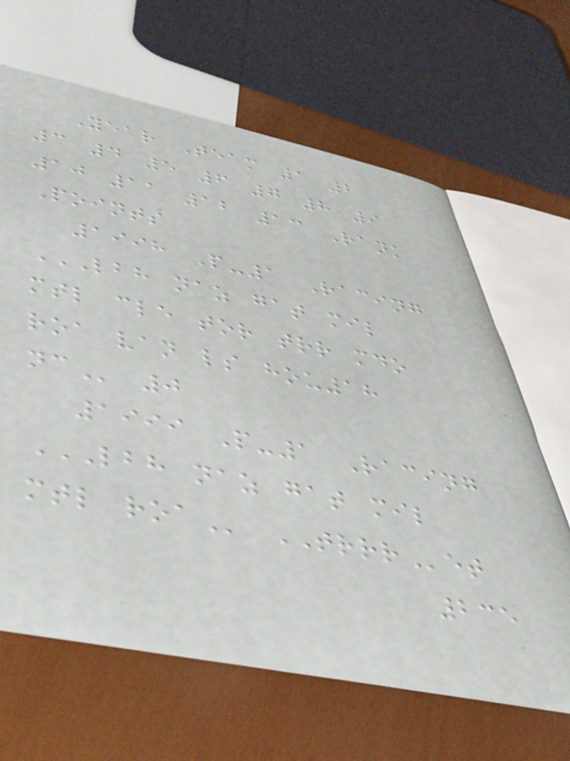Year Team 1 2
3 4 5 6 7 8 9
10 11 12 13 Rank
Points
1998 P-1 Racing
LBH NAZ GAT MIL
MTL CLE TOR TRR MDO
ROA VAN LS HOU18
NC 0
1999 P-1 Racing
LBH NAZ GAT MIL
MTL ROA TRRRet
235
